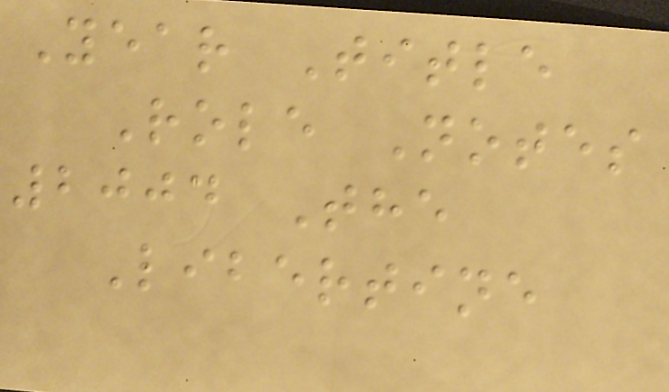Year Title
Role Notes
2004 The
Libertine
